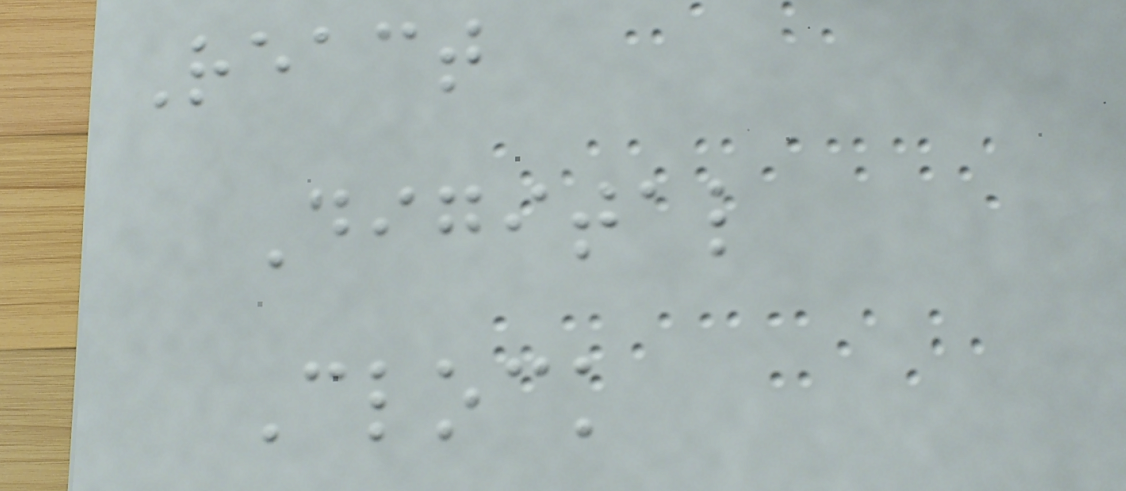React
Digital
Clock
